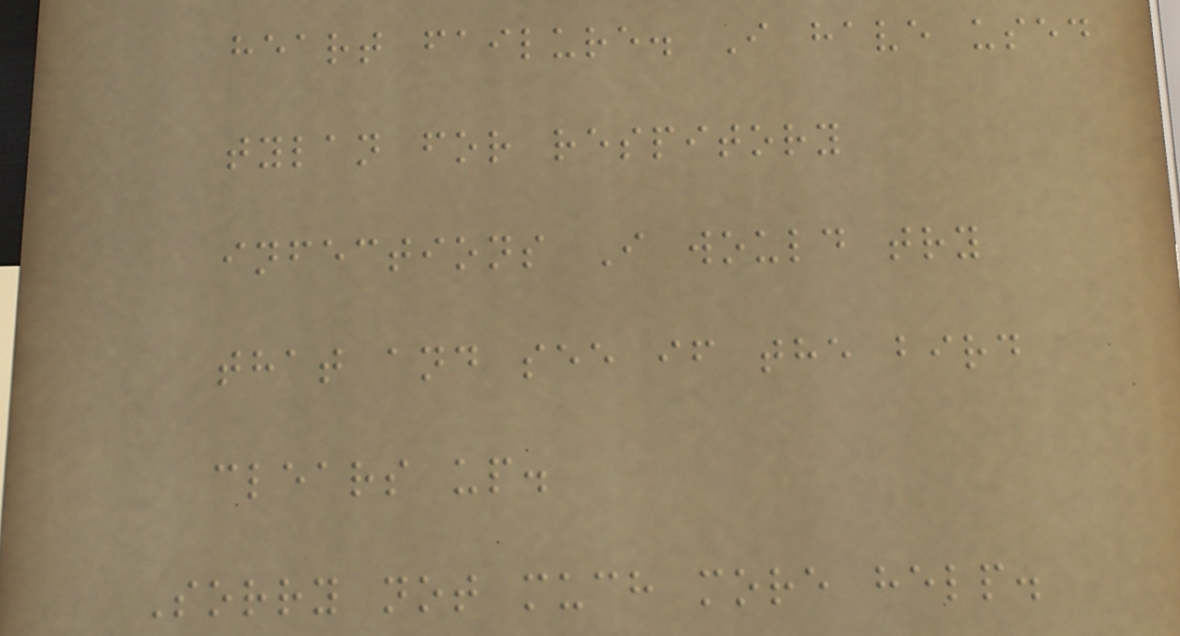heart failure. I have used
tylan for respitory
infections I would try
that and see if the bird
clears up.
Sorry not much more help.
